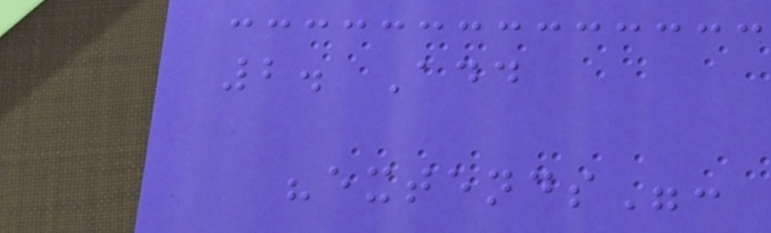2. Add
"extends":
